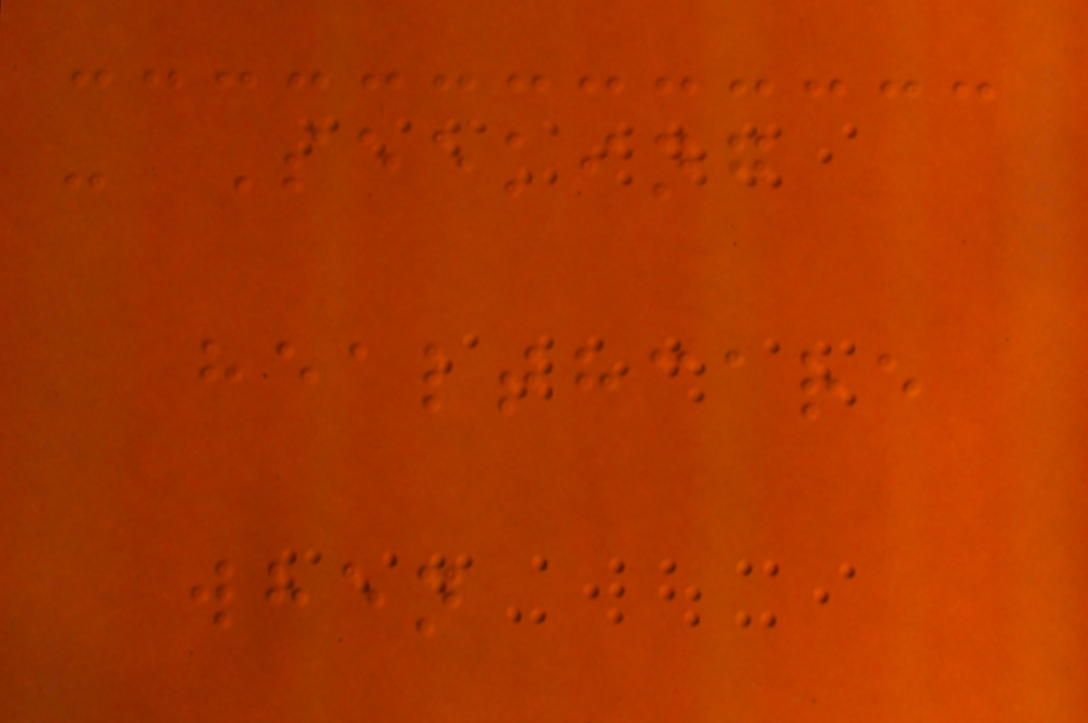- Seeking
healthcare
when
